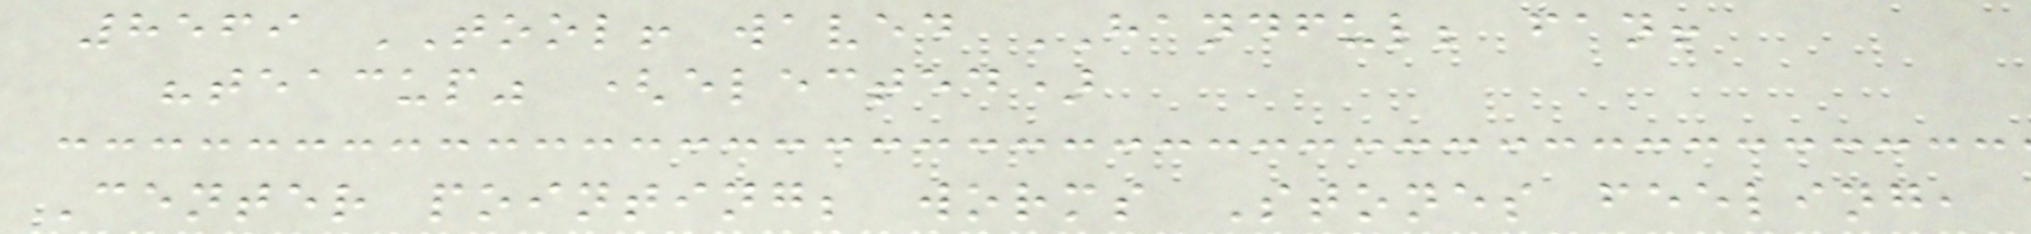8569 TOOL! waved HANDFUL; fan!
"teacup" (elected)
Center pointing; worms Stones feeling,
